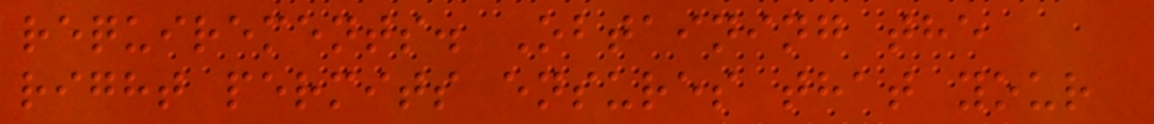requirements. Obtaining the
right permits ensures that your
